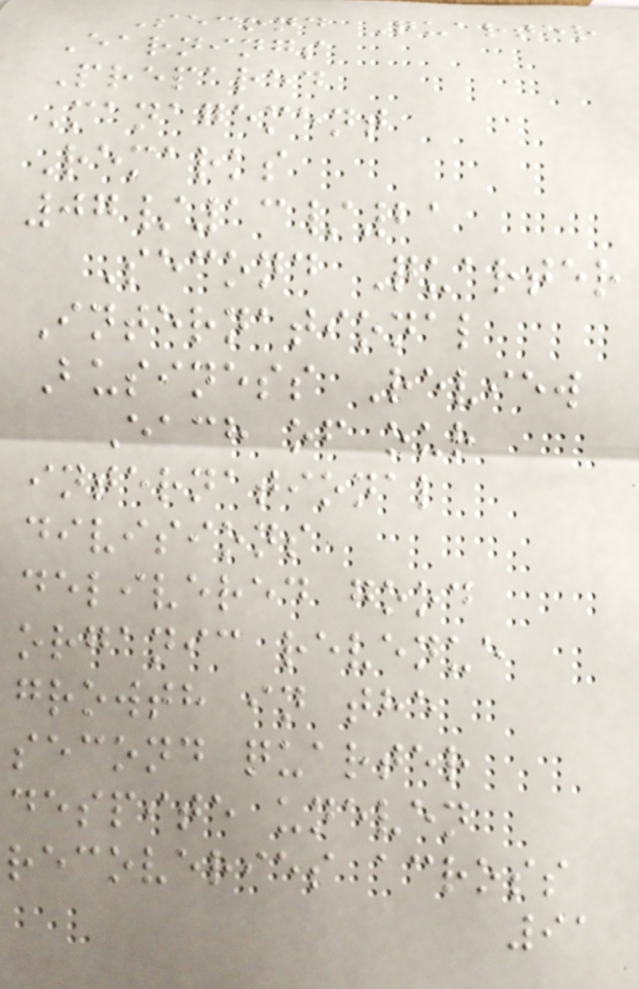Second Quarter
Earnings
Prepared
Management
Remarks
07/13/21
Second Quarter
International
Business Review
Each of our
international
divisions
delivered good
organic revenue
growth in the
second quarter
despite uneven
recoveries across
91
